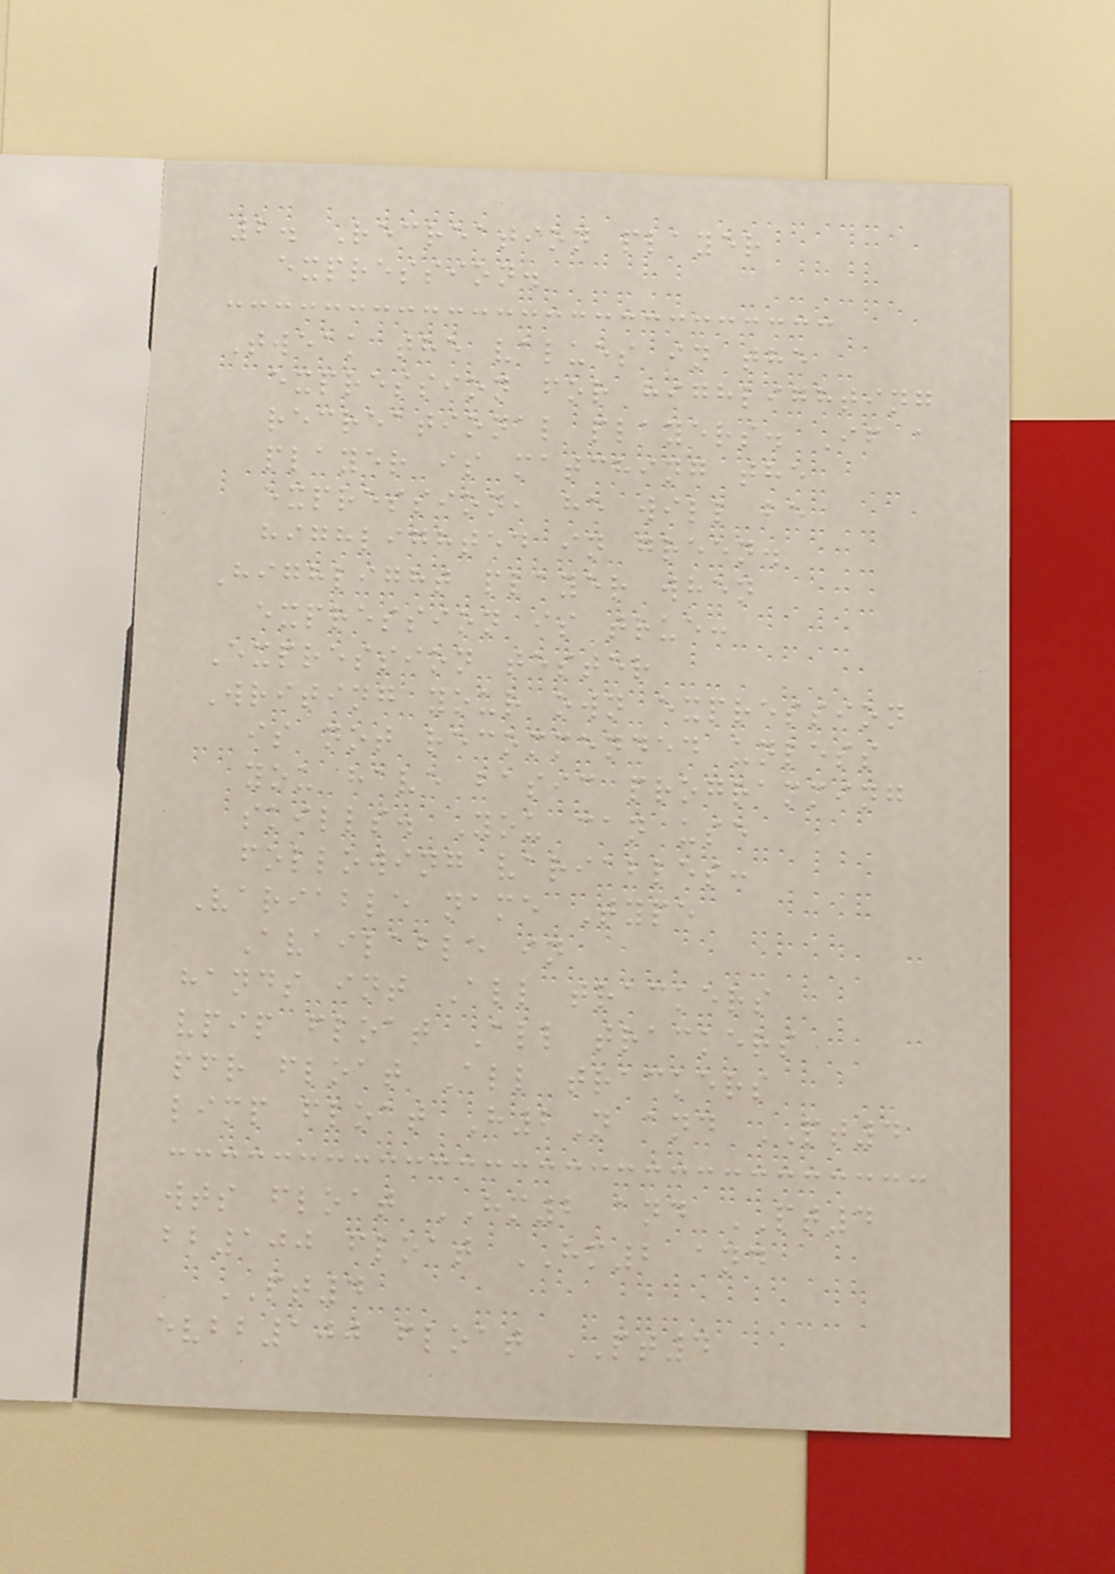2. Recreation player
expression.
Tweak the values in the
expression for highlighting
recreational players. If a
player is matching the
expression, he will be
highlighted in green.
Highlight player when
expression is true:
Expression tester
Writing your own expression
is not recommended unless
you have basic programming
skills. You can use
following variables:
Variable name Type
Available in
hands int All trackers
vpip float All trackers
pfr float All trackers
limp float H2N and PT4
wts float HM2 and PT4
bb100 float HM2 and
PT4
evbb100 float PT4
